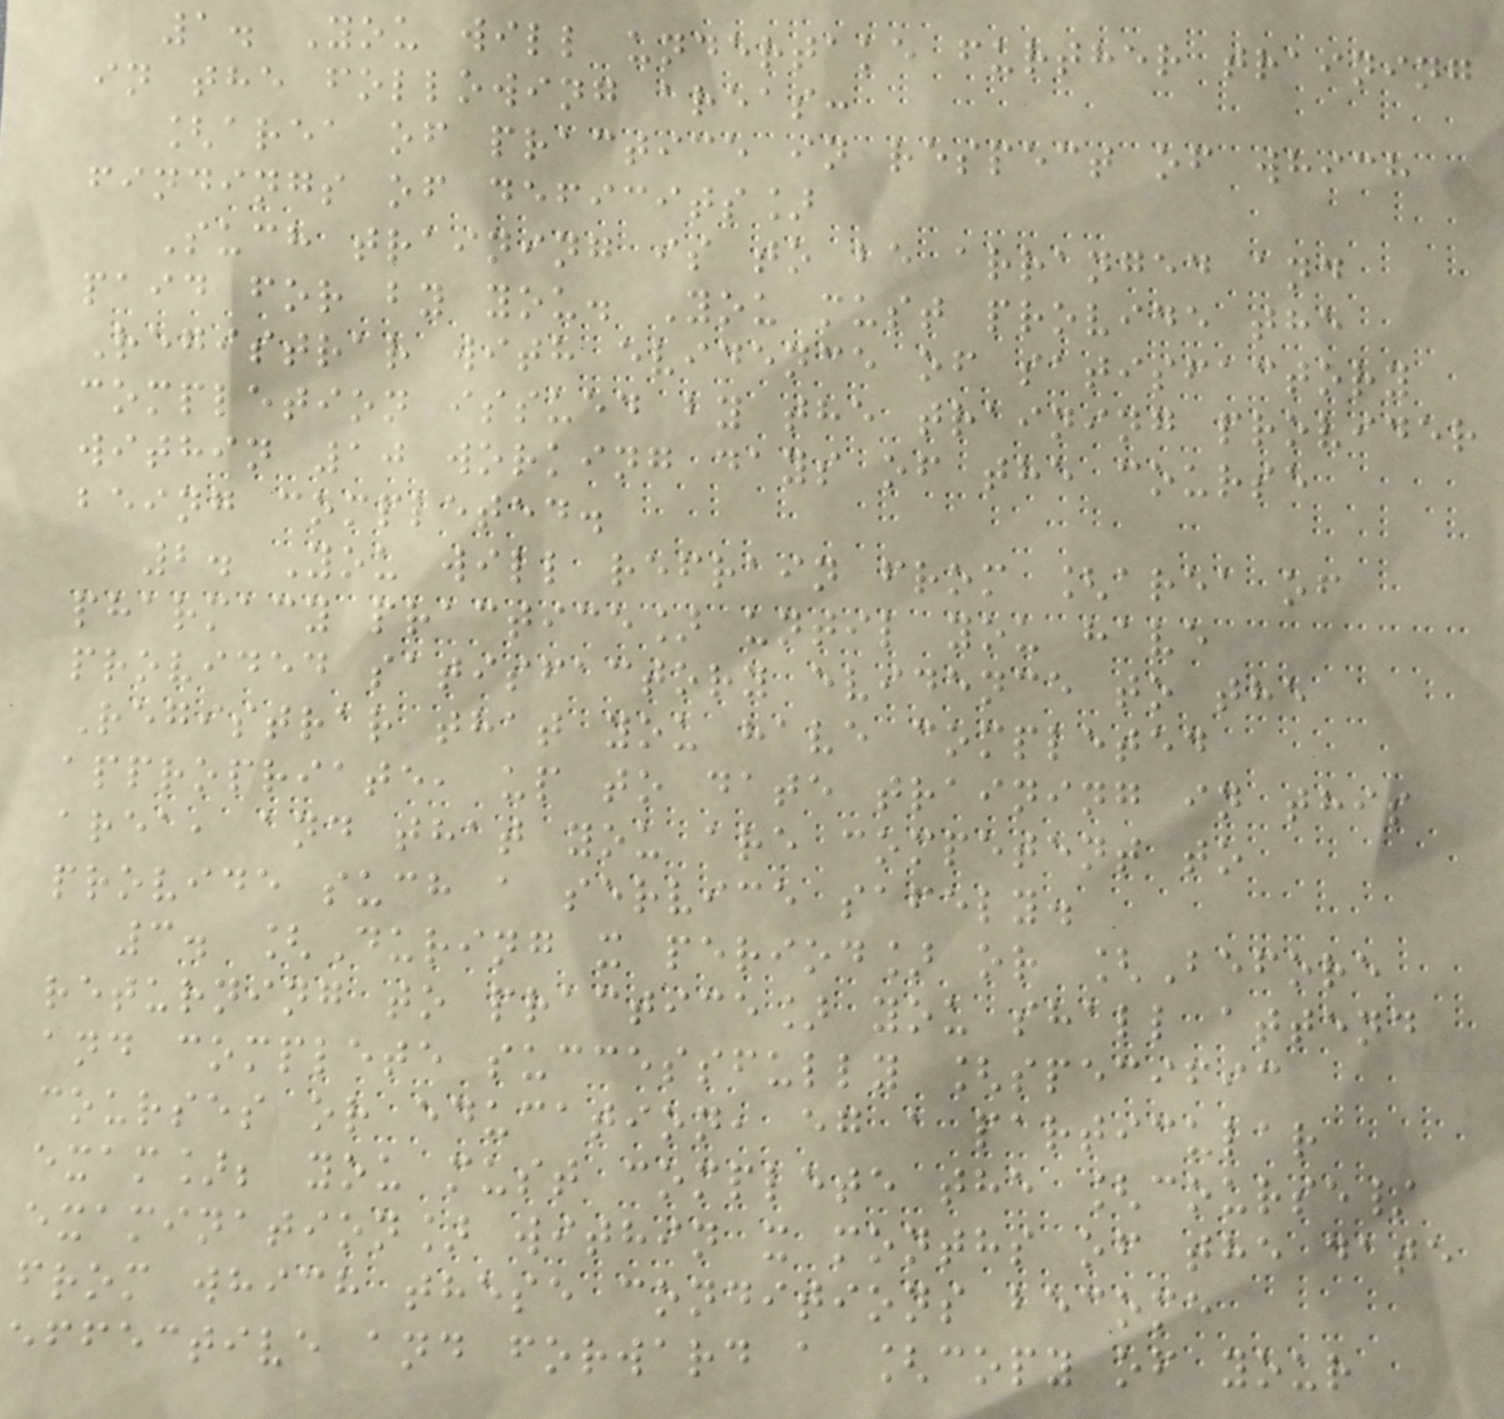1. You will undertake further training
in the following areas:
[area of practice in respect of which
findings of deficits]
Such training is to be arranged and
paid for by you. You must provide the
Registrar with evidence of satisfactory
completion issued by the training provider
within 10 working days of the course
being completed.
2. You will refrain from [area of
pharmacy practice] until you have
provided satisfactory evidence to the
Registrar that you have completed
appropriate, up to date training in this
area, and that you are competent to
provide such a service safely.
3. [During x period] or [Before
returning to practice] you shall attend
and complete successfully [specific
courses or education, eg a particular
exam]; you must complete the [course/
examination] within x months of the date
from which these conditions become
effective and forward a [copy of your
